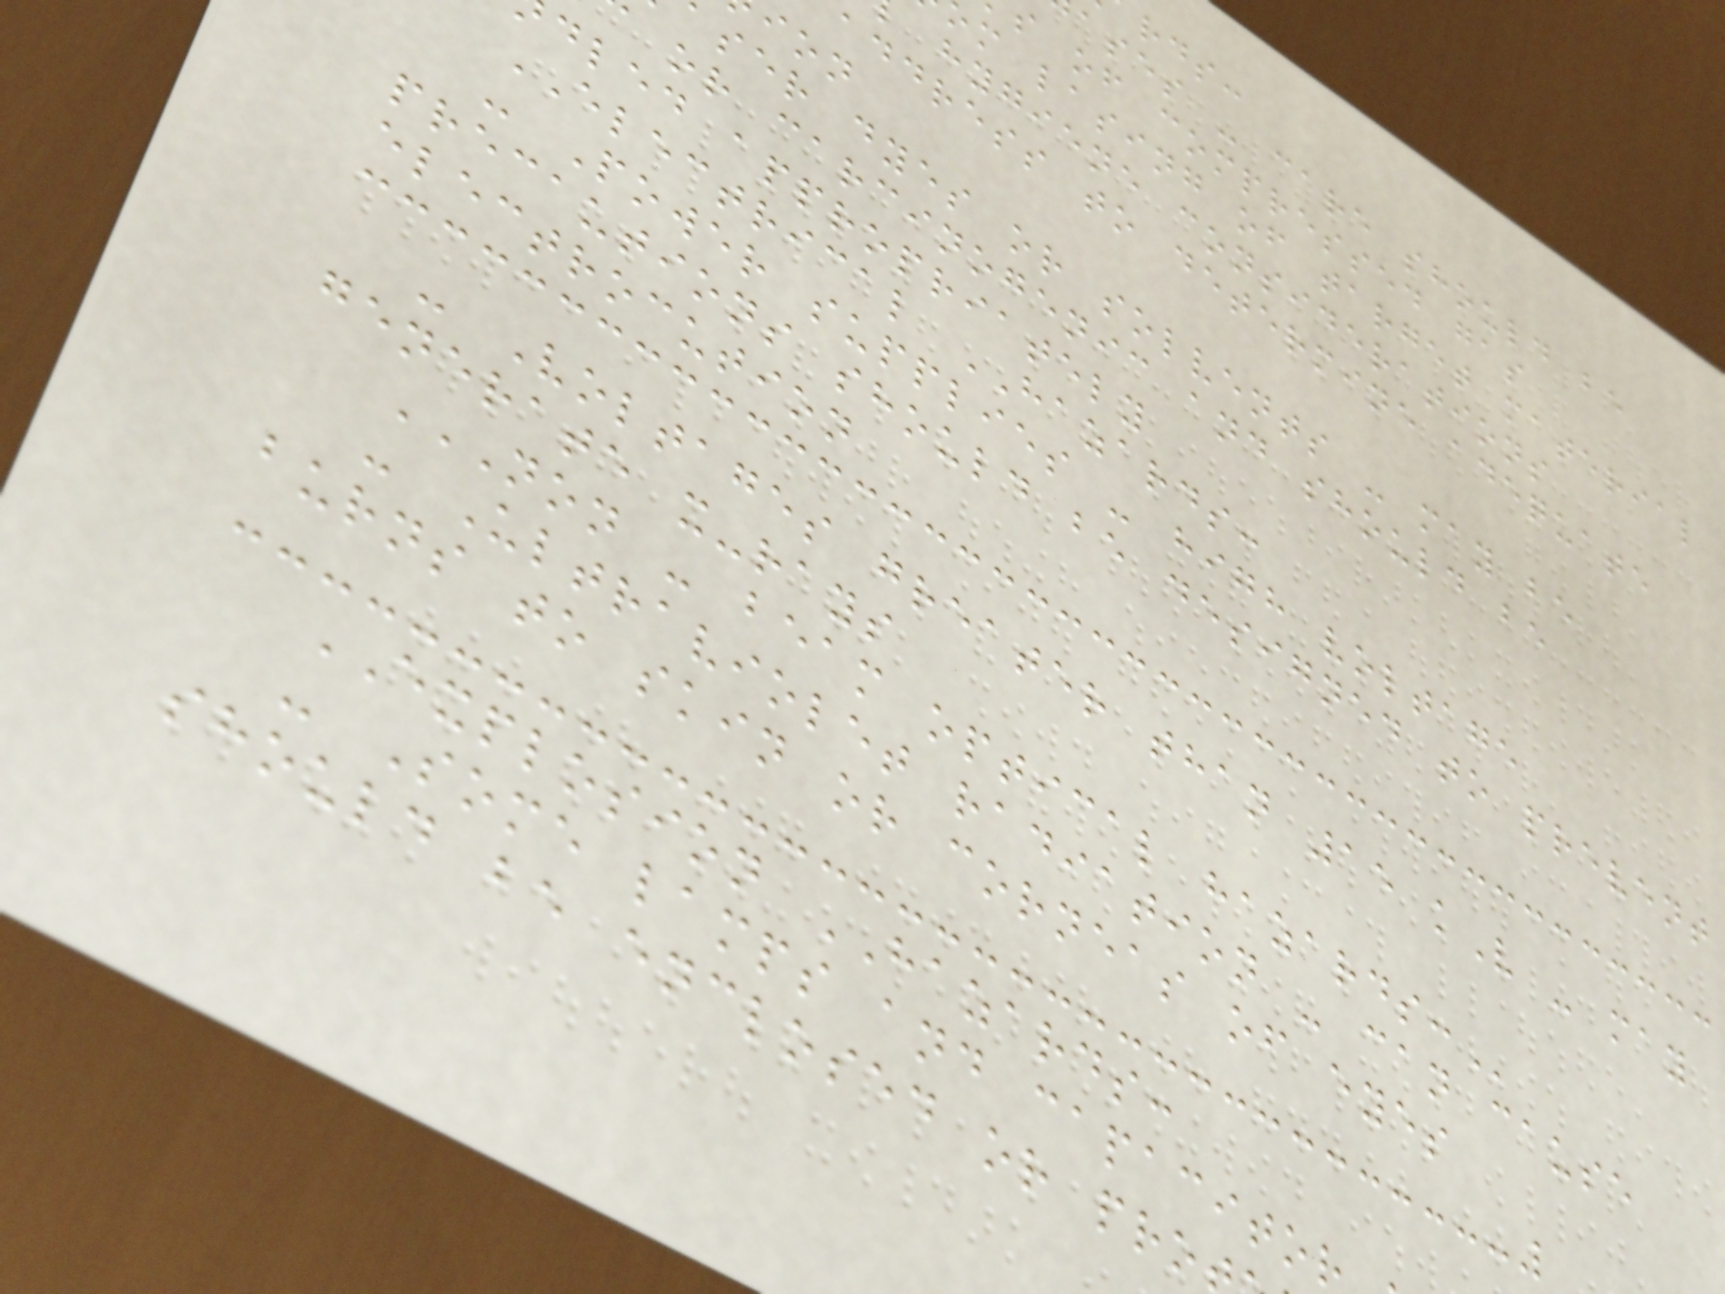ases - care should be
s of compressed gas
m lasing of target material
hygiene considerations
address to determine adequate
ser dyes or solvents - may be
or carcinogenic and should be
dled appropriately
ELECTRICAL HAZARDS:
- Power supplies - high voltage
precautions should be designed to prevent
electrocution
- Voltages greater than 15 kV - may
generate x-rays
NON - BEAM OPTICAL HAZARDS:
- Ultraviolet radiation - can cause
burns to skin or corneas of eyes
EXPLOSION HAZARDS:
- Some lamps and capacitor
should be enclosed or pro
